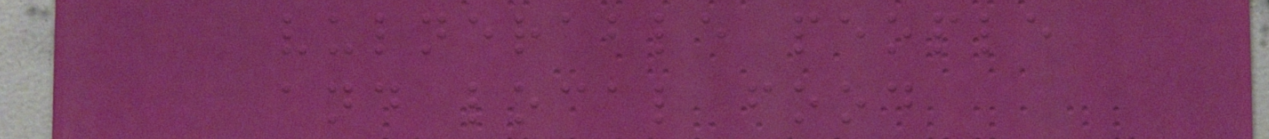vulnerable people
and local food
